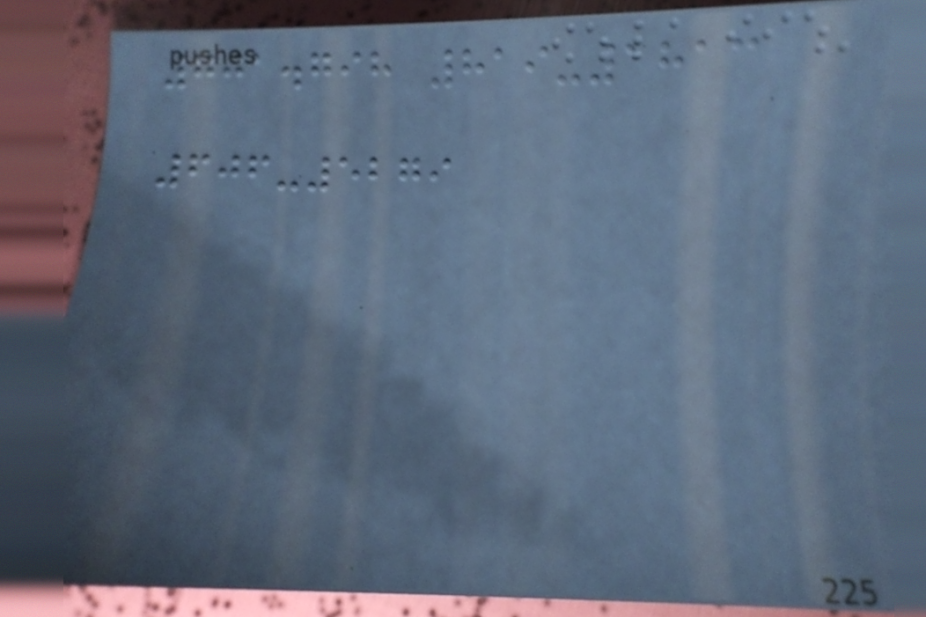701.798 819-1813
606-5279
